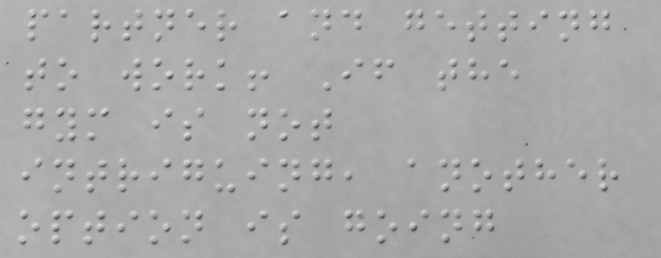partner and getting
to work! If the
gym is not
intriguing, another
option is going
